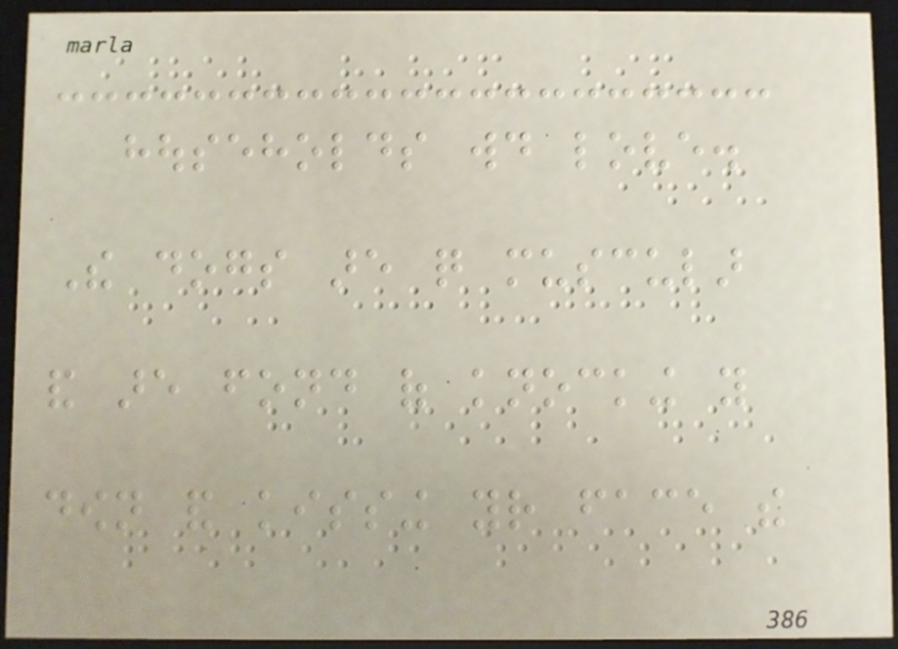households would love.
The dogs are quite muscular
and are fond of knocking you
down and kissing your face the
